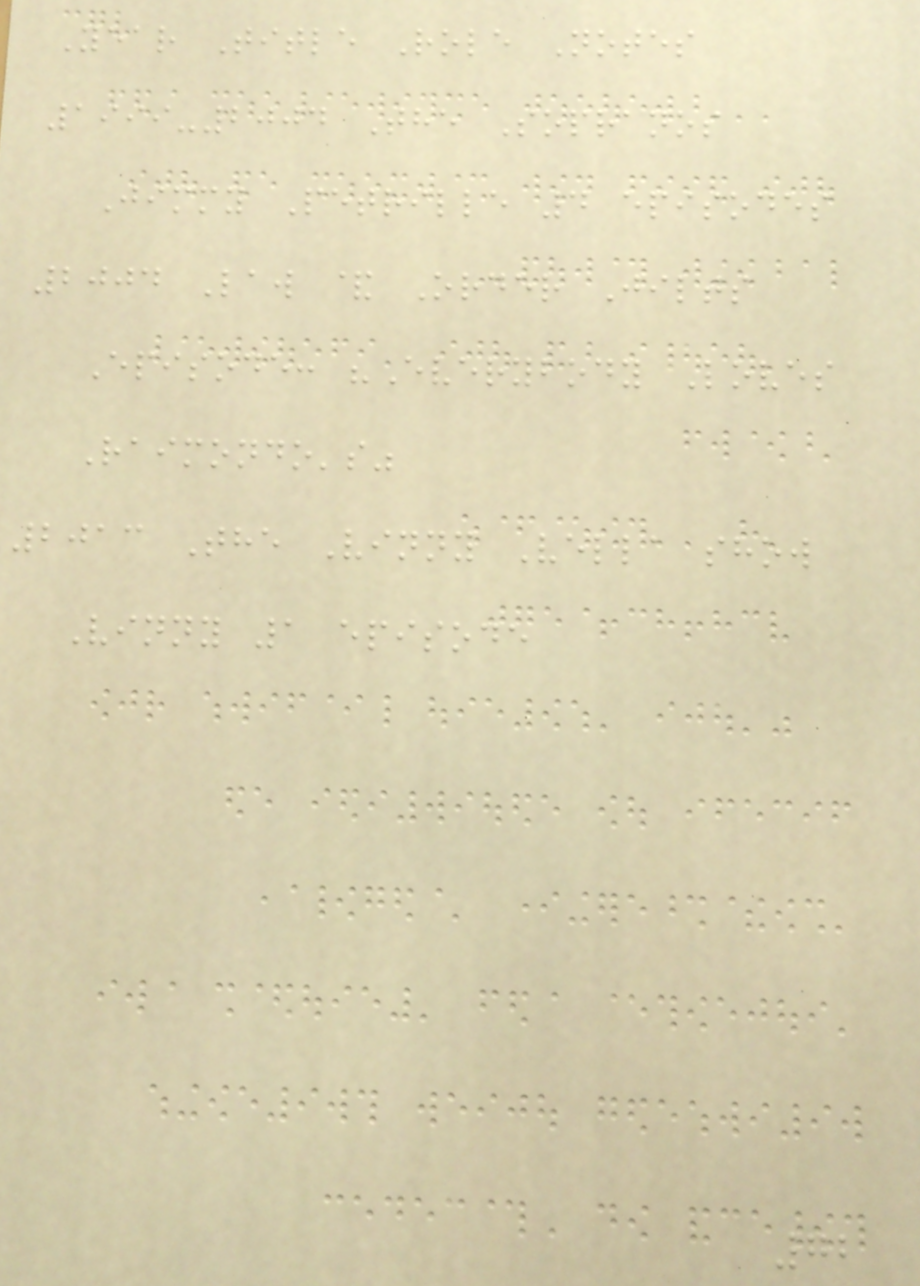Year Title Role Notes
1999-2004 The Sopranos
Jimmy Petrille 4 episodes
2004 Law & Order Jilts
Episode: "Everybody Loves
Raimondo's"
2013 The Vinny Vella show
Vinny 1 episode
72
